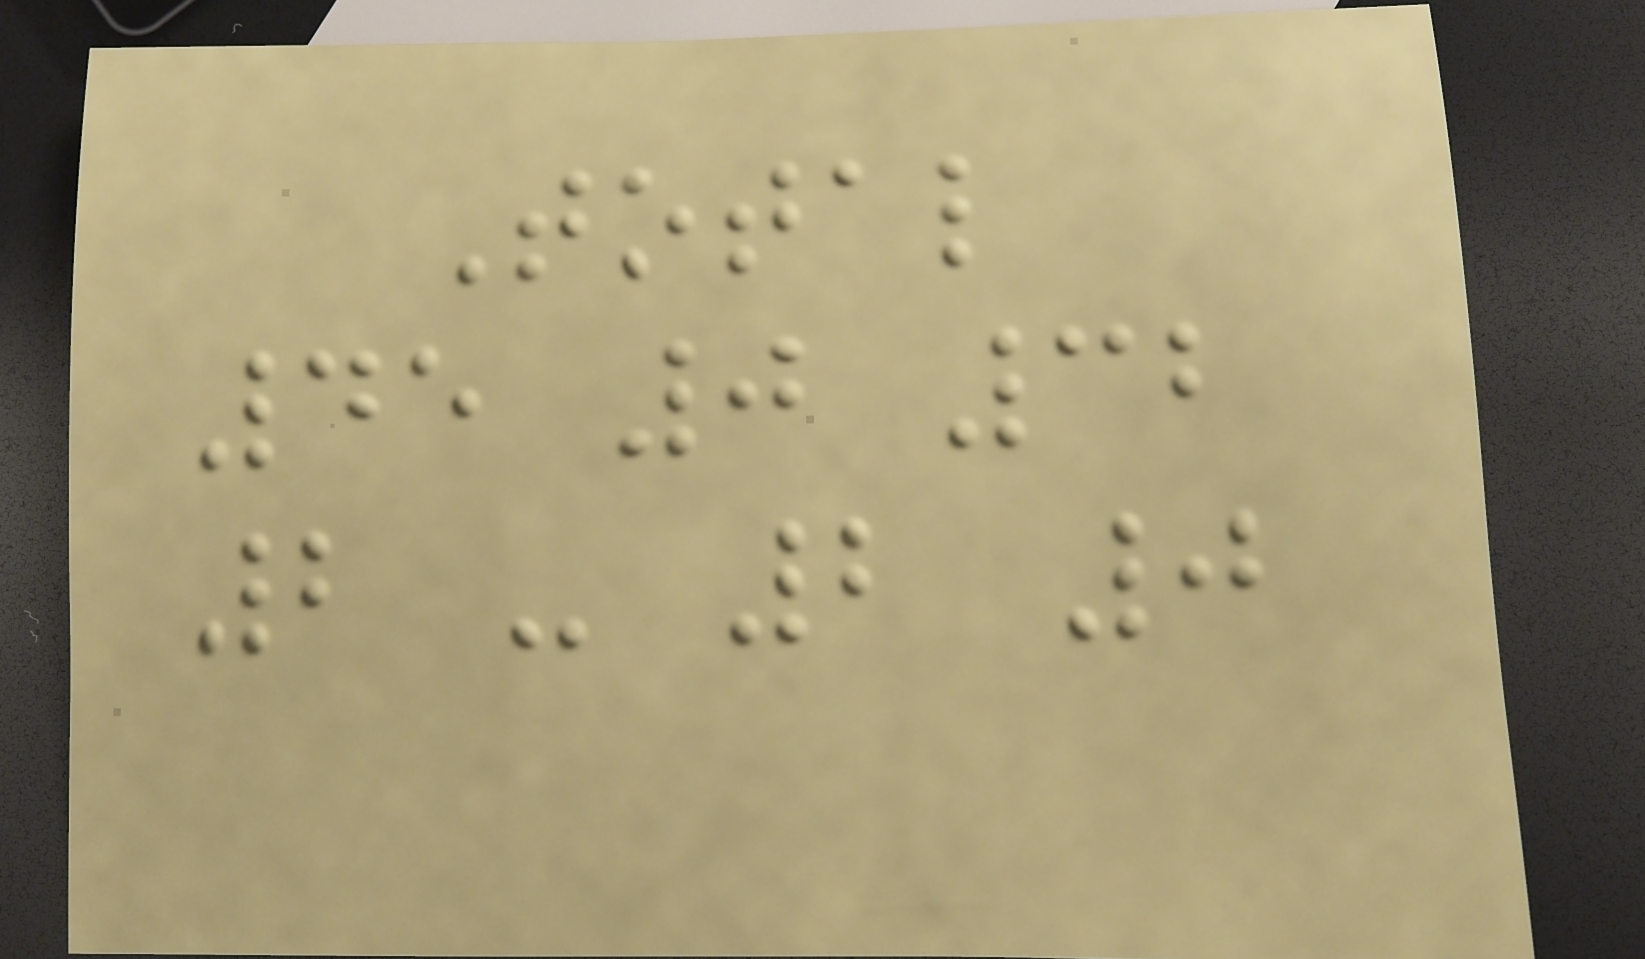Total
45 0 32
2 - 2 0
